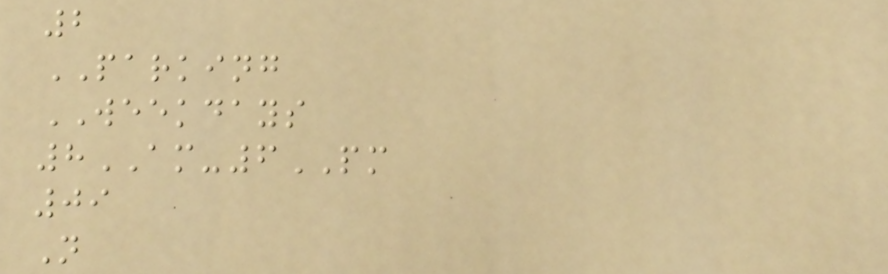2
PARKING
WEEKDAYS
8AM-6PM
09
N
